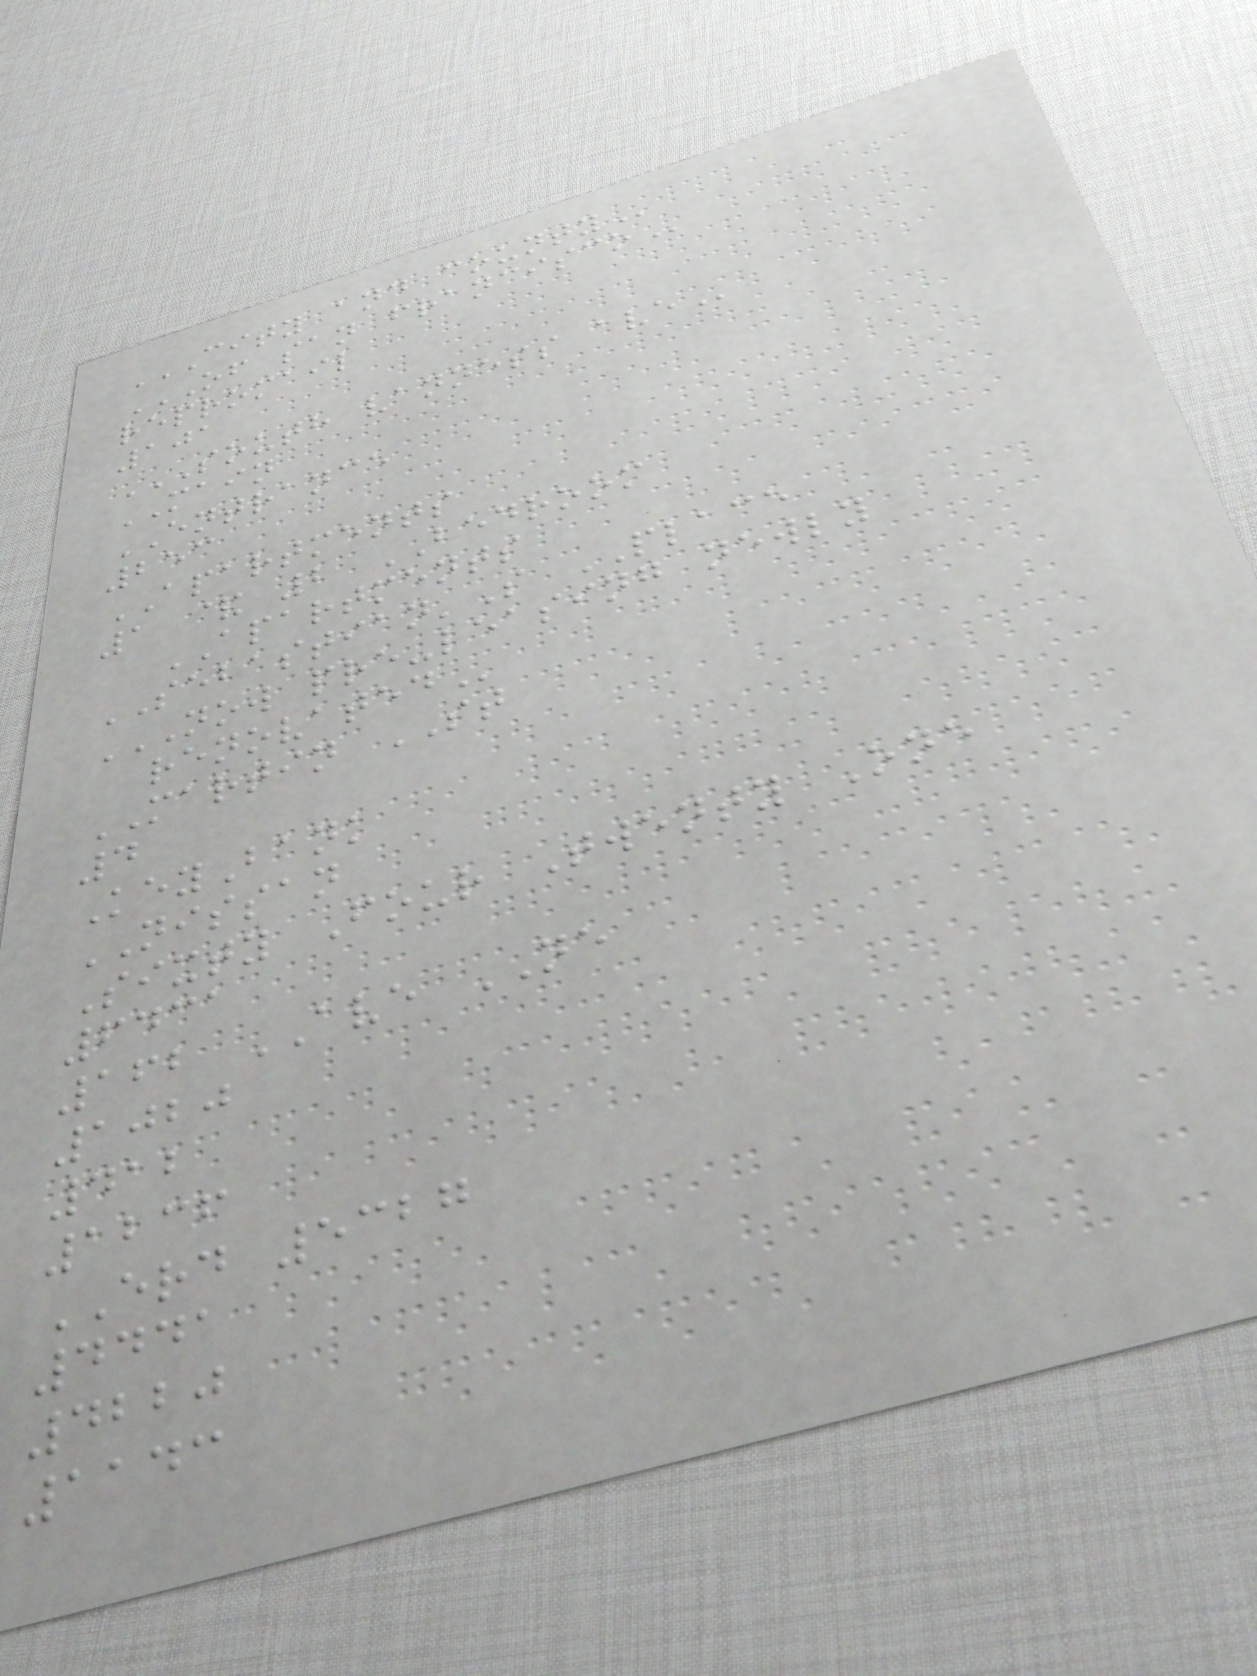CITY AND COUNTY
OF SAN FRANCISCO
repromail
101
SOUTH VANNESS AVE
MAIN
ENTRANCE
253
APARTMENTS
1 & 2 BEDROOM
APARTMENTS
SEBASTIAN'S PLACE
NOW PRE-LEASING NEWLY
MARTIN ST
4
KeyBank
NISSAN
Sixty Four Twenty One
6431
162 AVE NE
1020
412
1236
ERD 5327
4441
4220
1143
